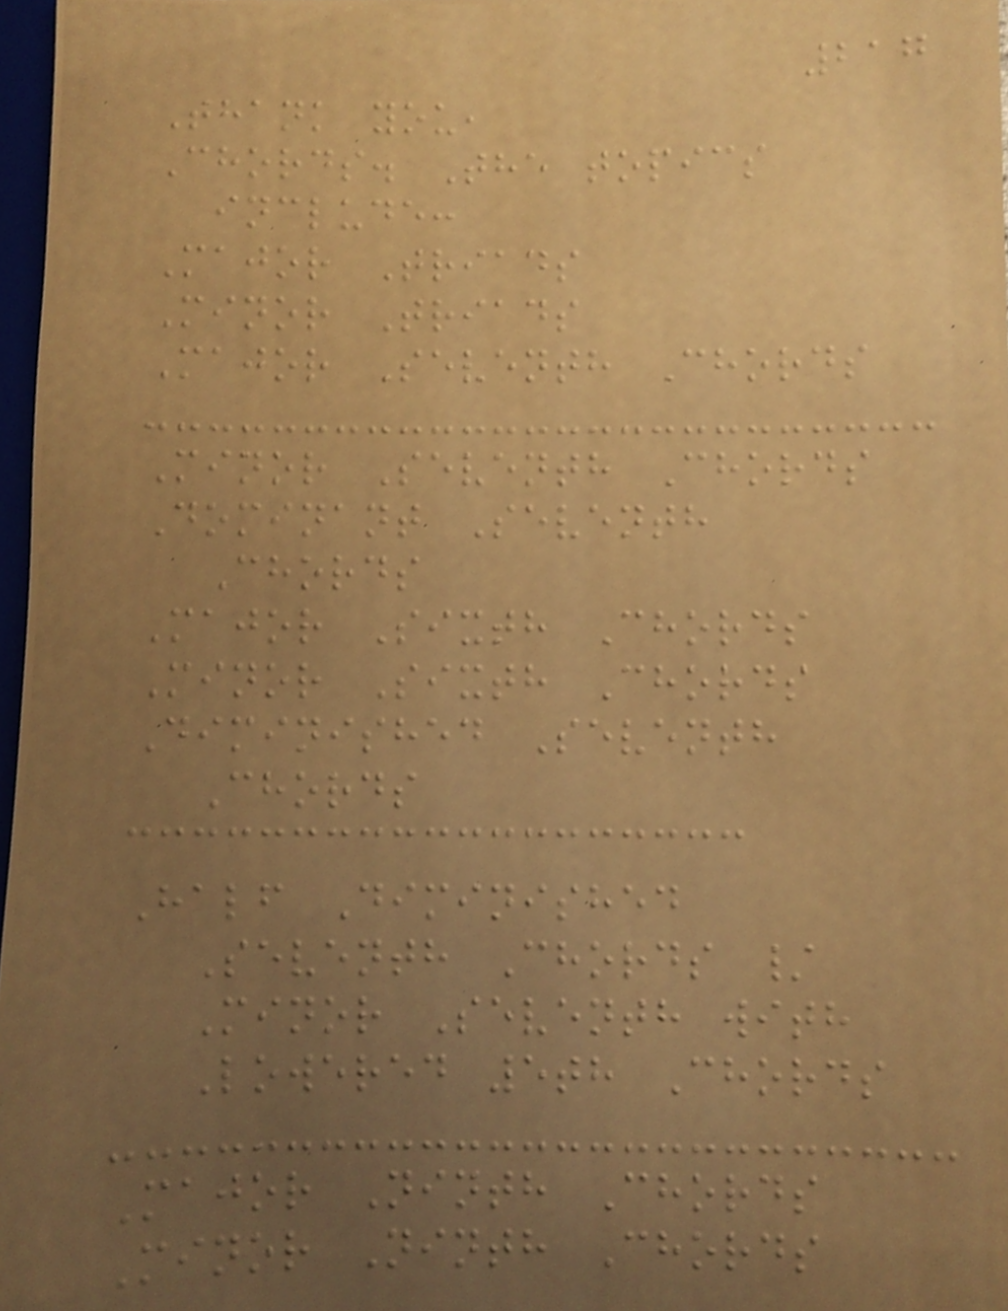217
Thank you,
Chords. The topics
include:
Major Triads
Minor Triads
Major Seventh Chords
Minor Seventh Chords
Dominant Seventh
Chords
Major Sixth Chords
Minor Sixth Chords
Diminished Seventh
Chords
Half Diminished
Seventh Chords /
Minor Seventh with
Lowered 5th Chords
Major Ninth Chords
Minor Ninth Chords
